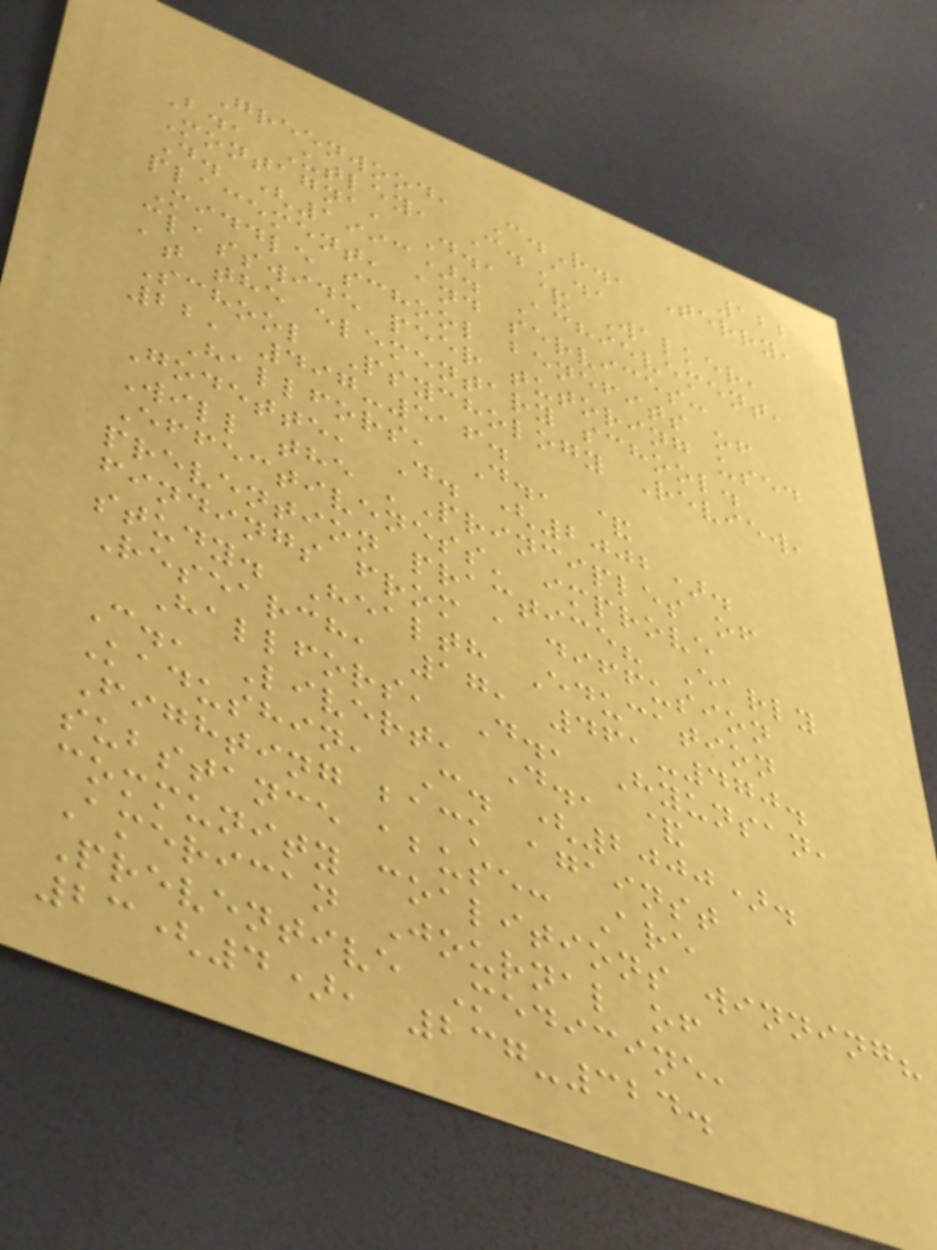122
Greenwood, C.R., Terry,
B., Utley, C.A.,
Montagna, D., & Walker,
D. (1993). Achievement,
placement, and services:
Middle school benefits of
classwide peer tutoring used
at the elementary school.
School Psychology Review,
22, 497-516.
Hallfors, D., &
Godette, D. (2002).
Will the 'Principles of
Effectiveness' improve
prevention practice? Early
findings from a diffusion
study. Health Education
Research, 17, 461-470.
Hallfors, D., Hyunsan,
C., Livert, D., &
Kadushin, C. (2000).
Fighting back against
substance abuse: Are
community coalitions winning?
American Journal of
Preventive Medicine,
23(4), 237-324.
